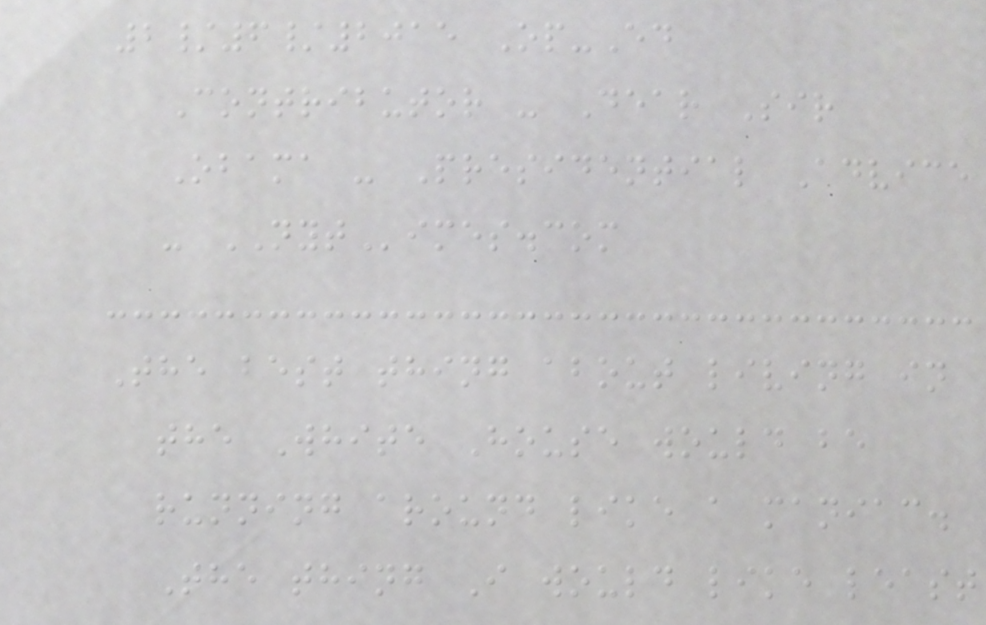2/6/2015 Op-Ed
Contributor - Dear Sir
Obama - Presidential Advice
- NYTimes.com
The best thing about living in
the White House would be
running around like a maniac.
The thing I would like least
